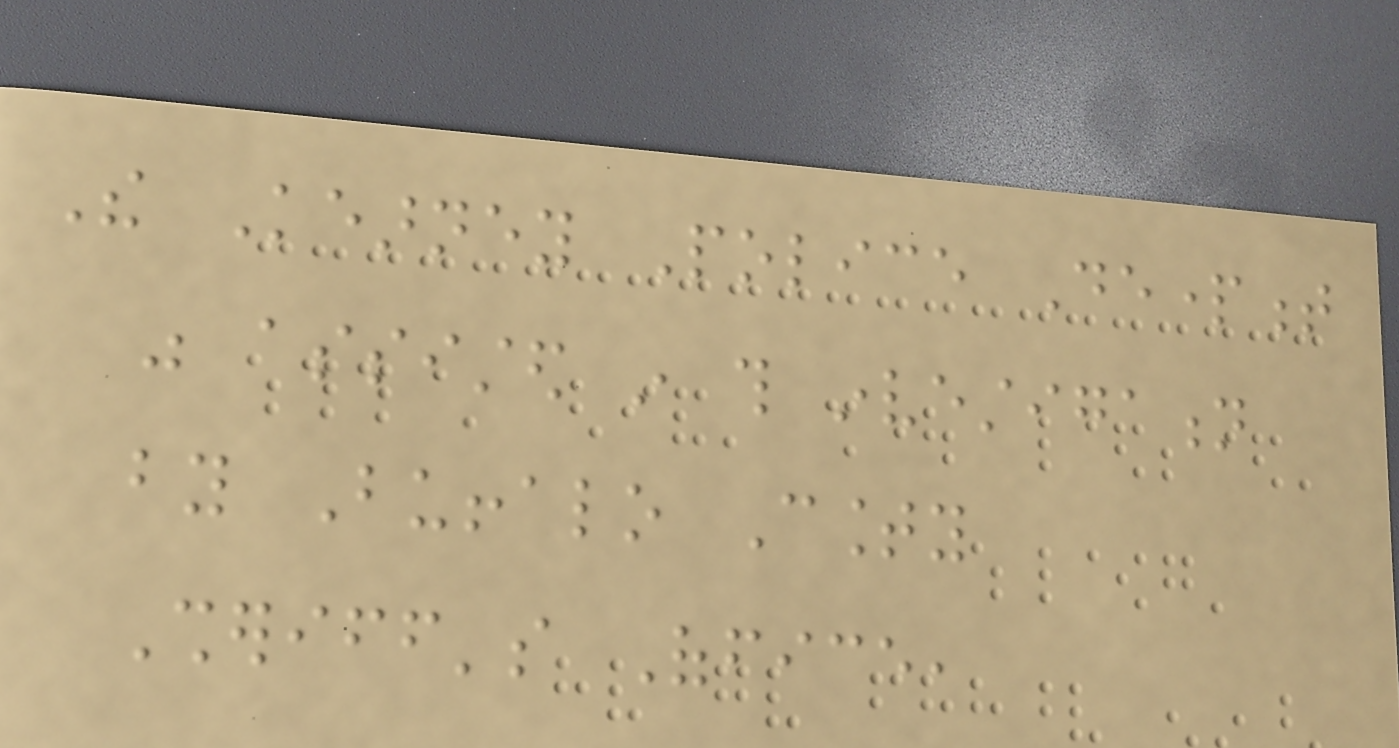The Kearney Police Department
was assisted in this investigation
by Buffalo County
Sheriff's Office,
